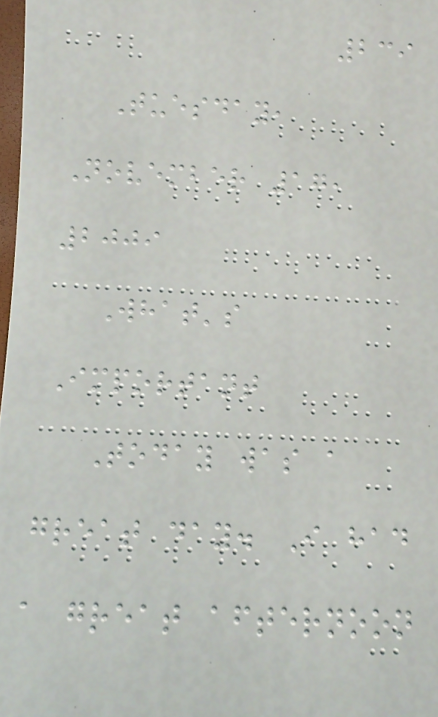239
Tuesday,
November 17,
2009
What's
Important
Today was a
great day. I had
a great afternoon
